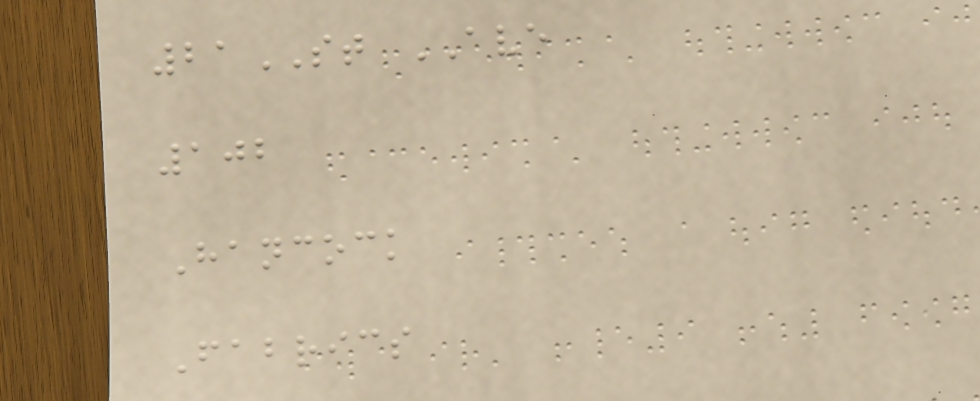21ST AVE
102
Hancock
Fabrics
